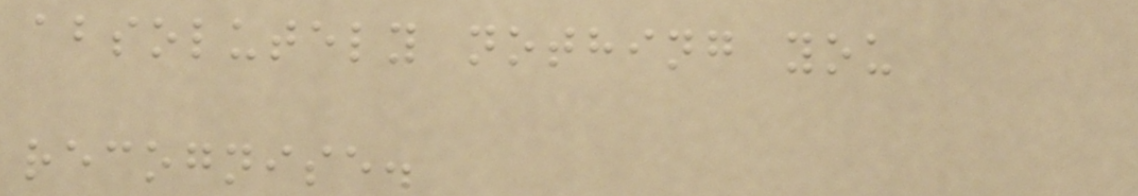absolutely nothing you
recognise.
